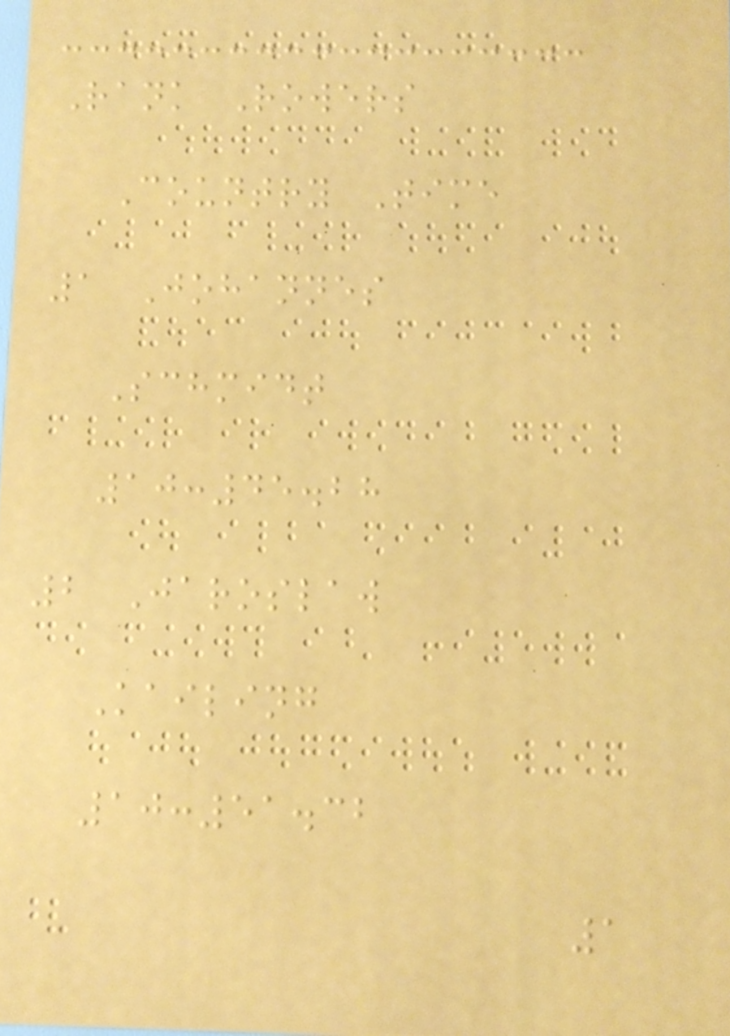Rank Rowers
Country Time
1 Johannes
Schmidt
10:45.28
2 Jaroslaw
Kailing
10:51.32
1
